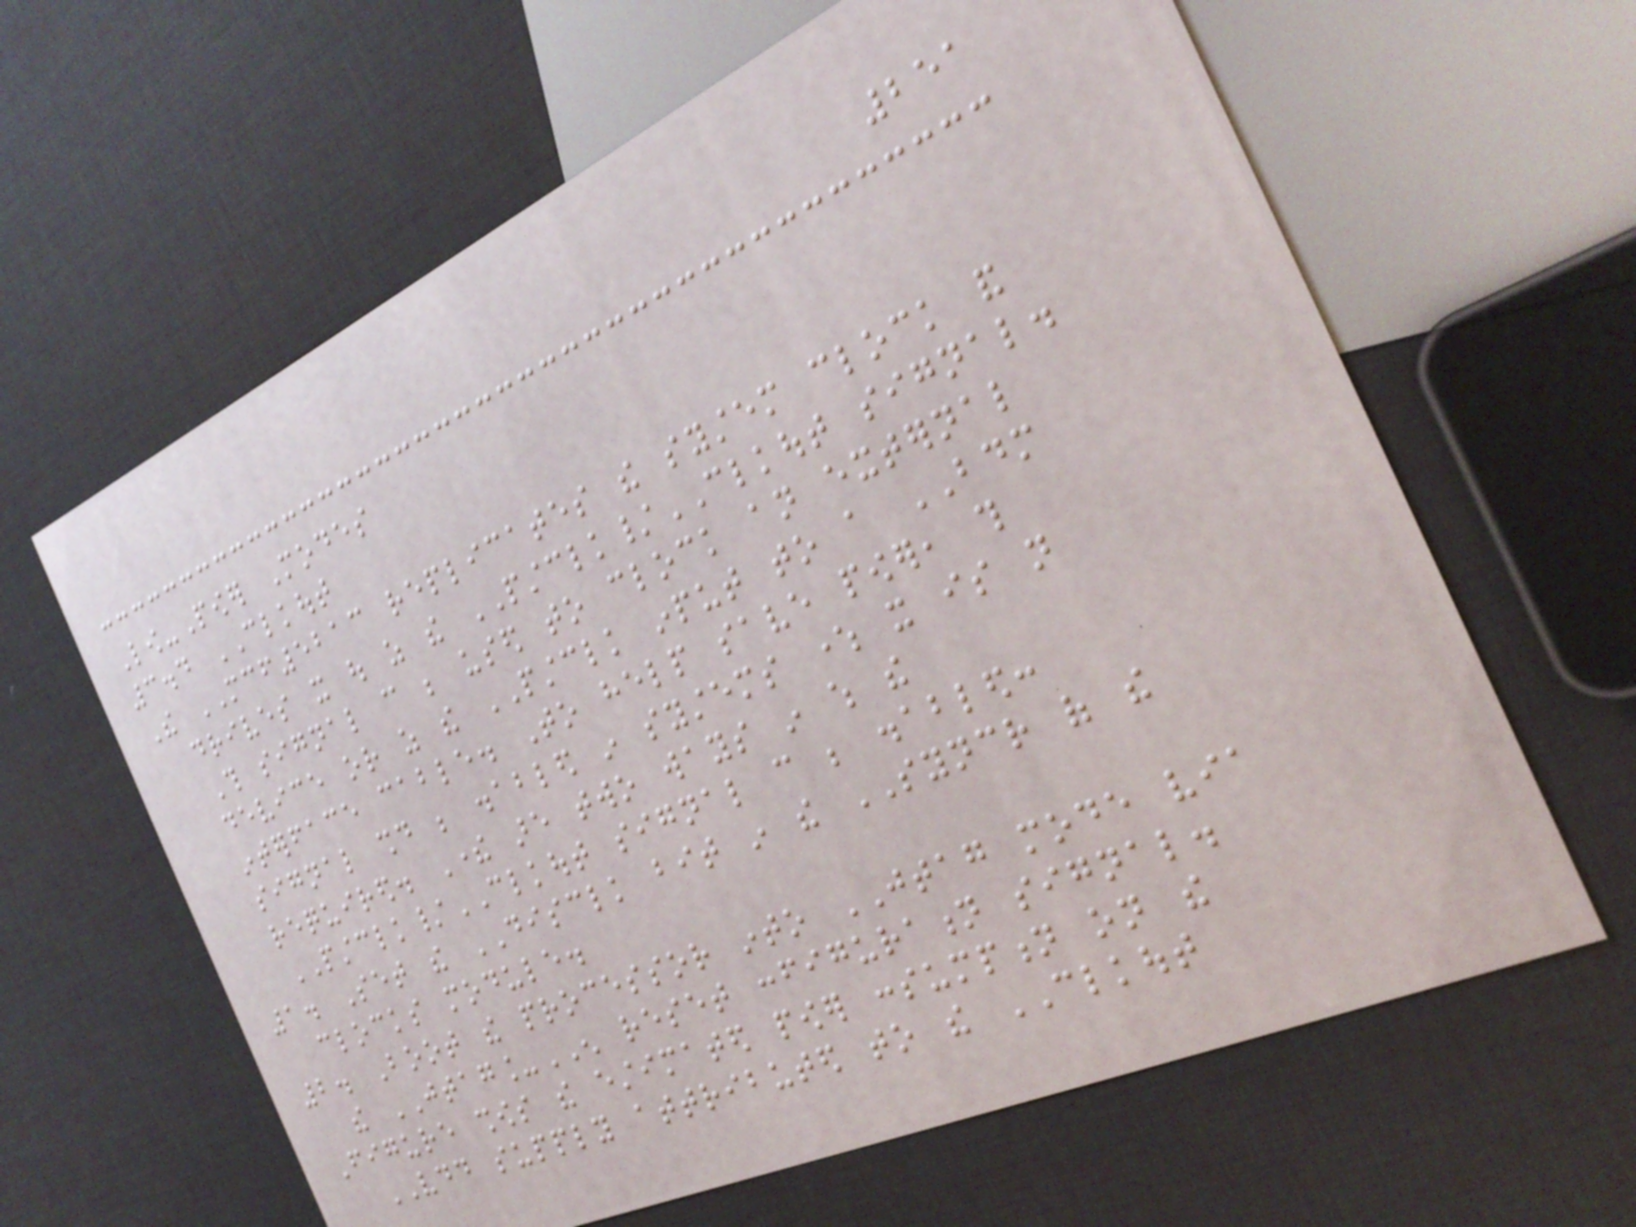251
Low-Power Modes
3.4 CLKOUT
The MCF5213 replicates the system clock and
drives it out as the PSTCLK/CLKOUT signal.
This signal can be used to clock an external
device or as the PSTCLK input to a BDM
interface cable. To help save power, this
signal should be disabled in systems where it is not
required. There are two ways in which the
PSTCLK/CLKOUT signal can be disabled:
1. Set the DISCLK bit in the SYNCR of the
clocks module.
2. Boot the processor into JTAG mode via
the JTAG_EN reset configuration signal.
Figure shows the estimated power consumption on the
VDD supply attributed to the CLKOUT
